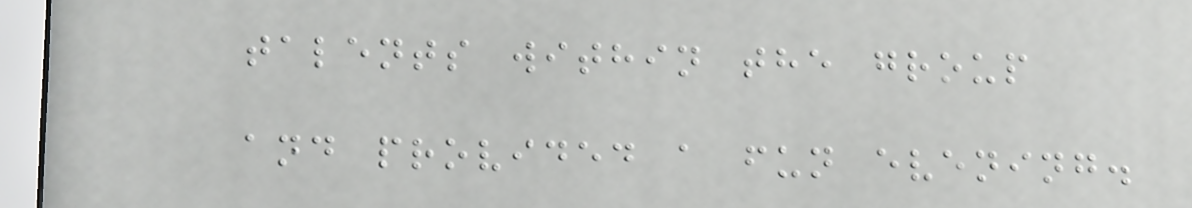talents within the group
and provided a fun evening.
